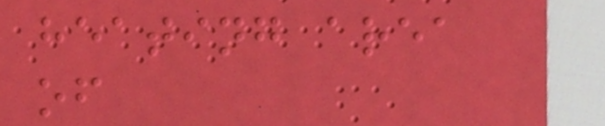heating area
of
